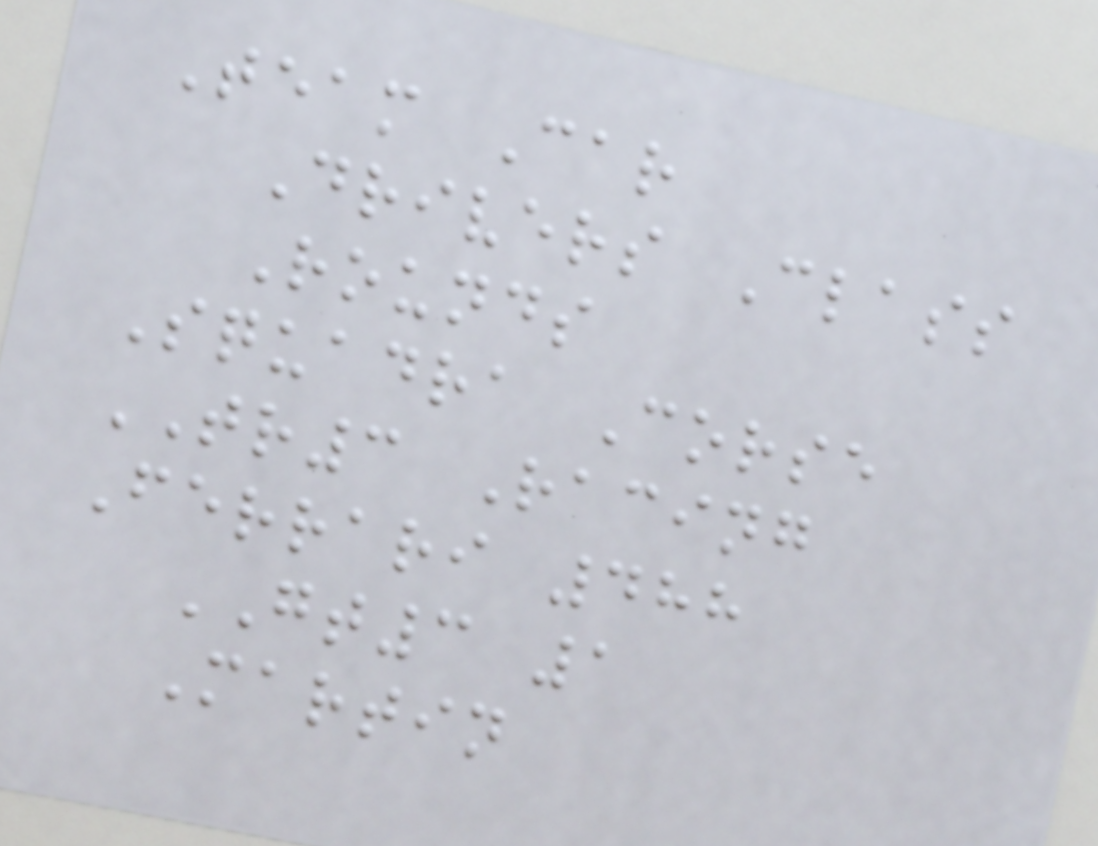Team Car
Drivers Class
Rounds
Squadra Corse
TR3 Racing
Ferrari 488
GT3 1
Martin
